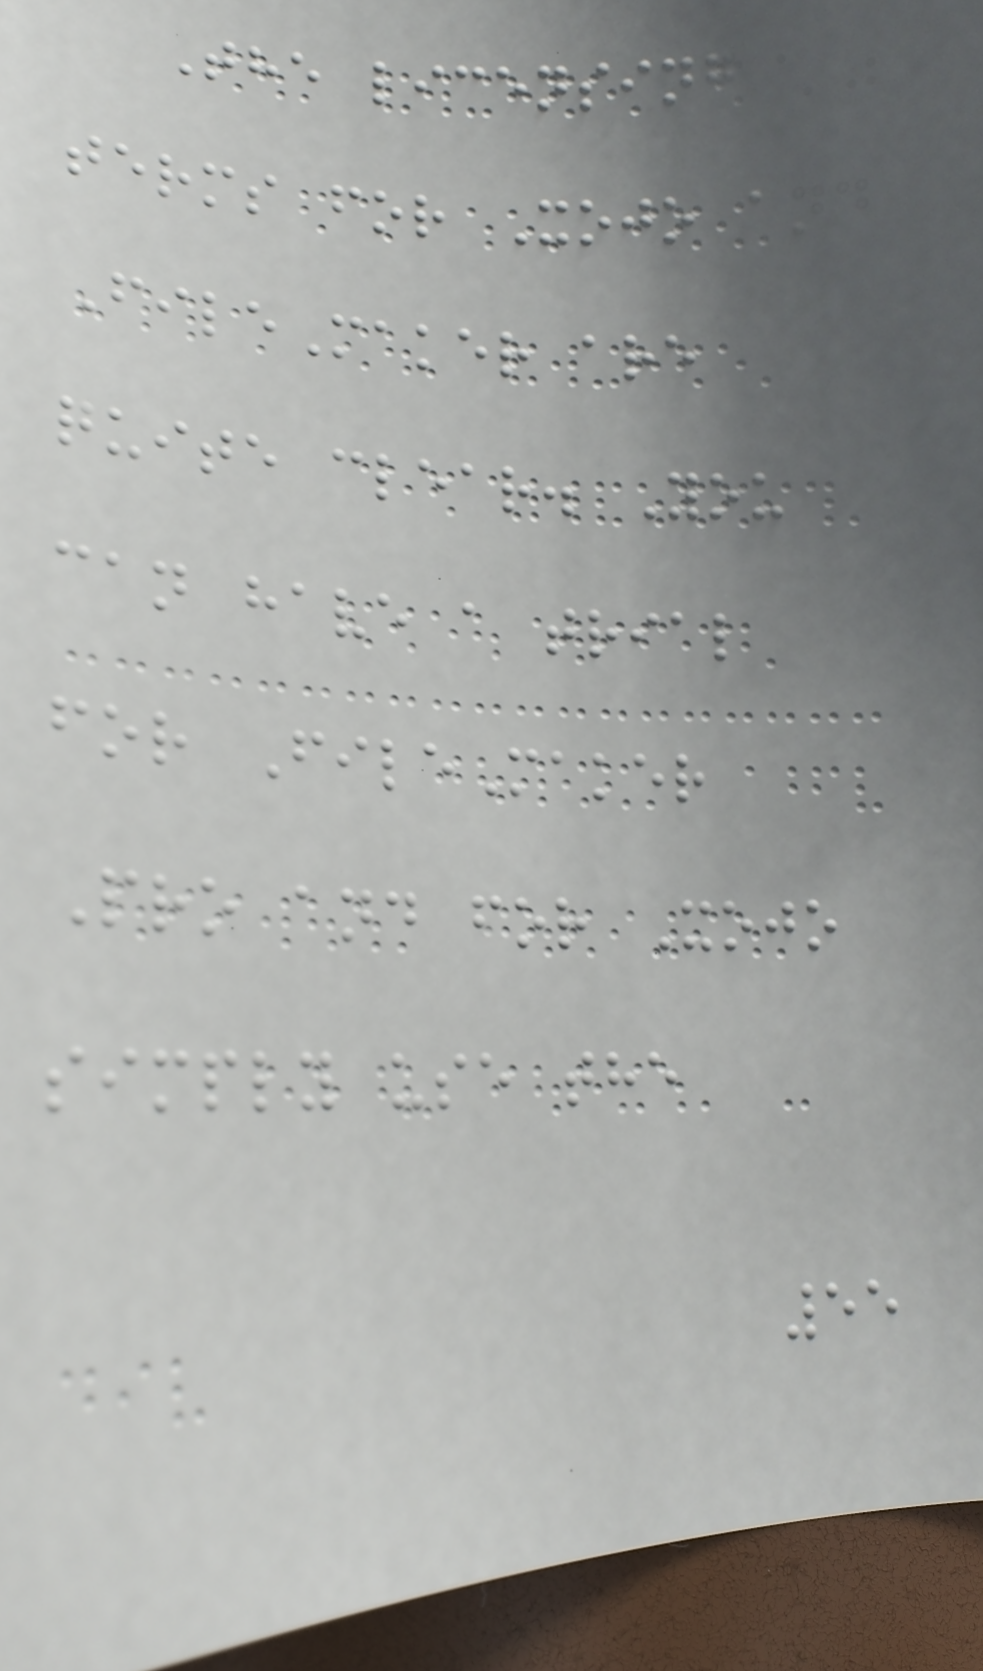The licensing
terms for Xojo and
FileMaker are
quite clear. You
can have a trial
for FileMaker
Pro and for Xojo
simply use the
55
